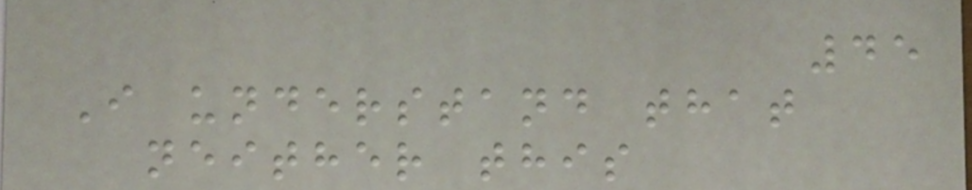45
I understand that
neither this
